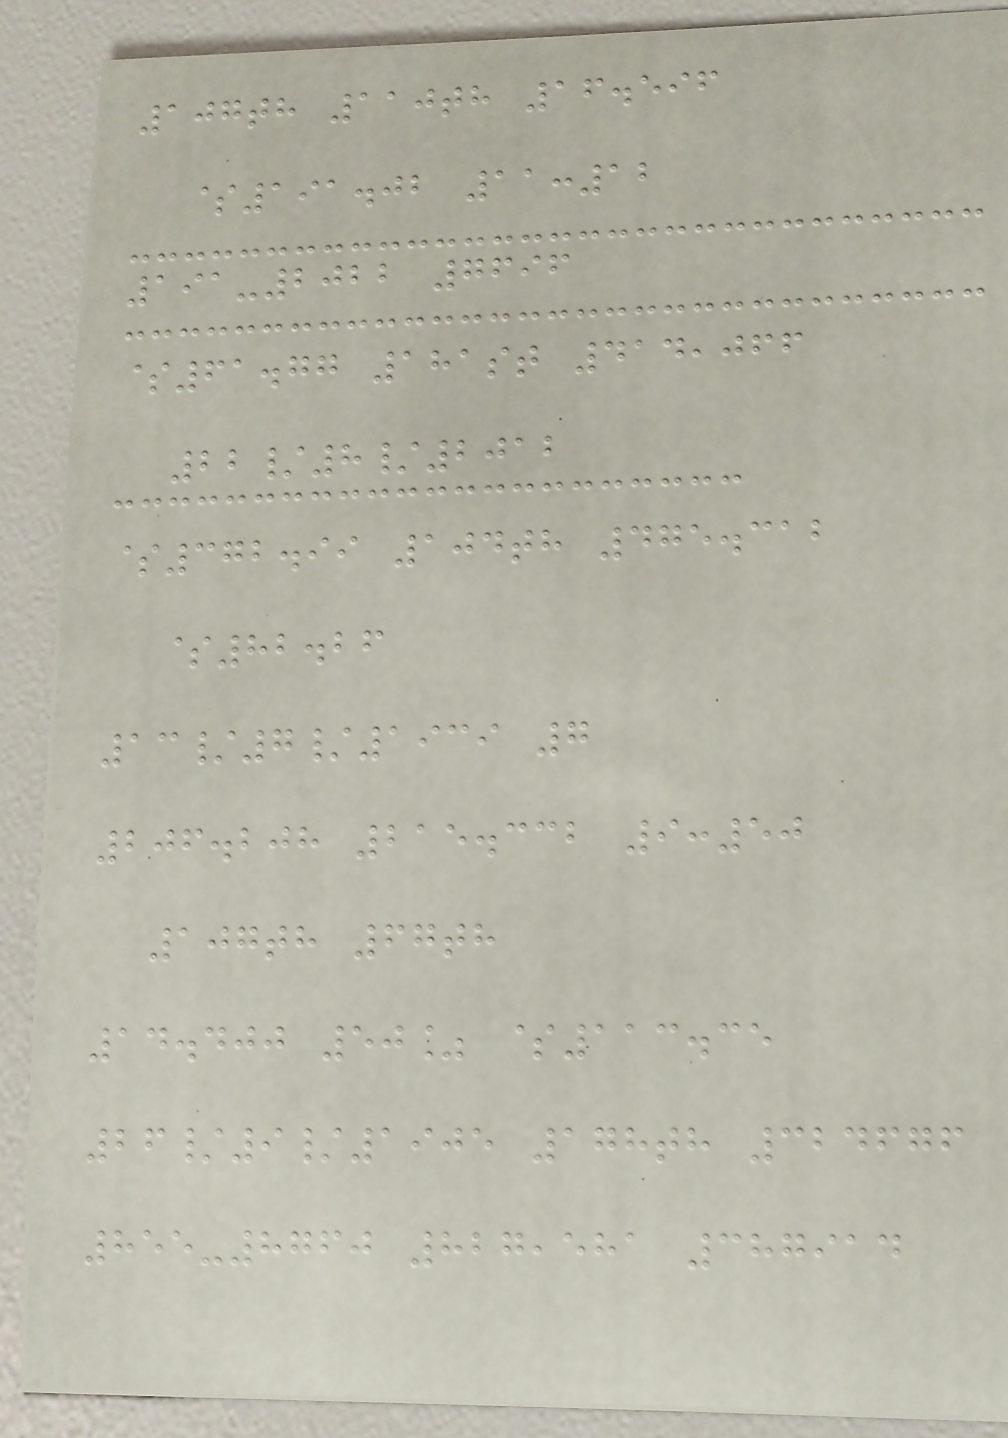107th 110th 16.596
$191.02 11:12
191-2022 7696
$61.77 181st 414,066
22/8/2012
$372.99 104th 475.312
$82.26
13/7/1939 7
206.208 215.332 9:50
107th 67th
14.400 50% $113.35
26/9/1905 178th 324676
855-8760 827,581 387914
